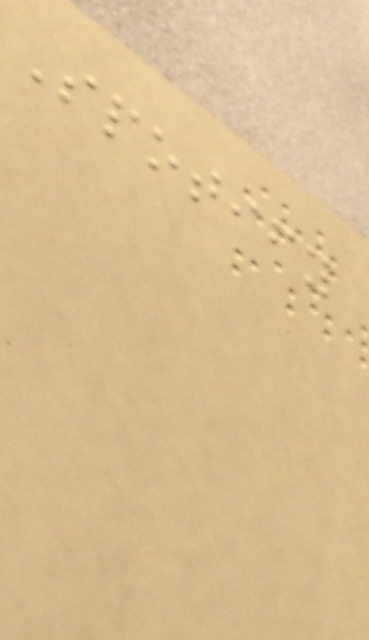Spotify
